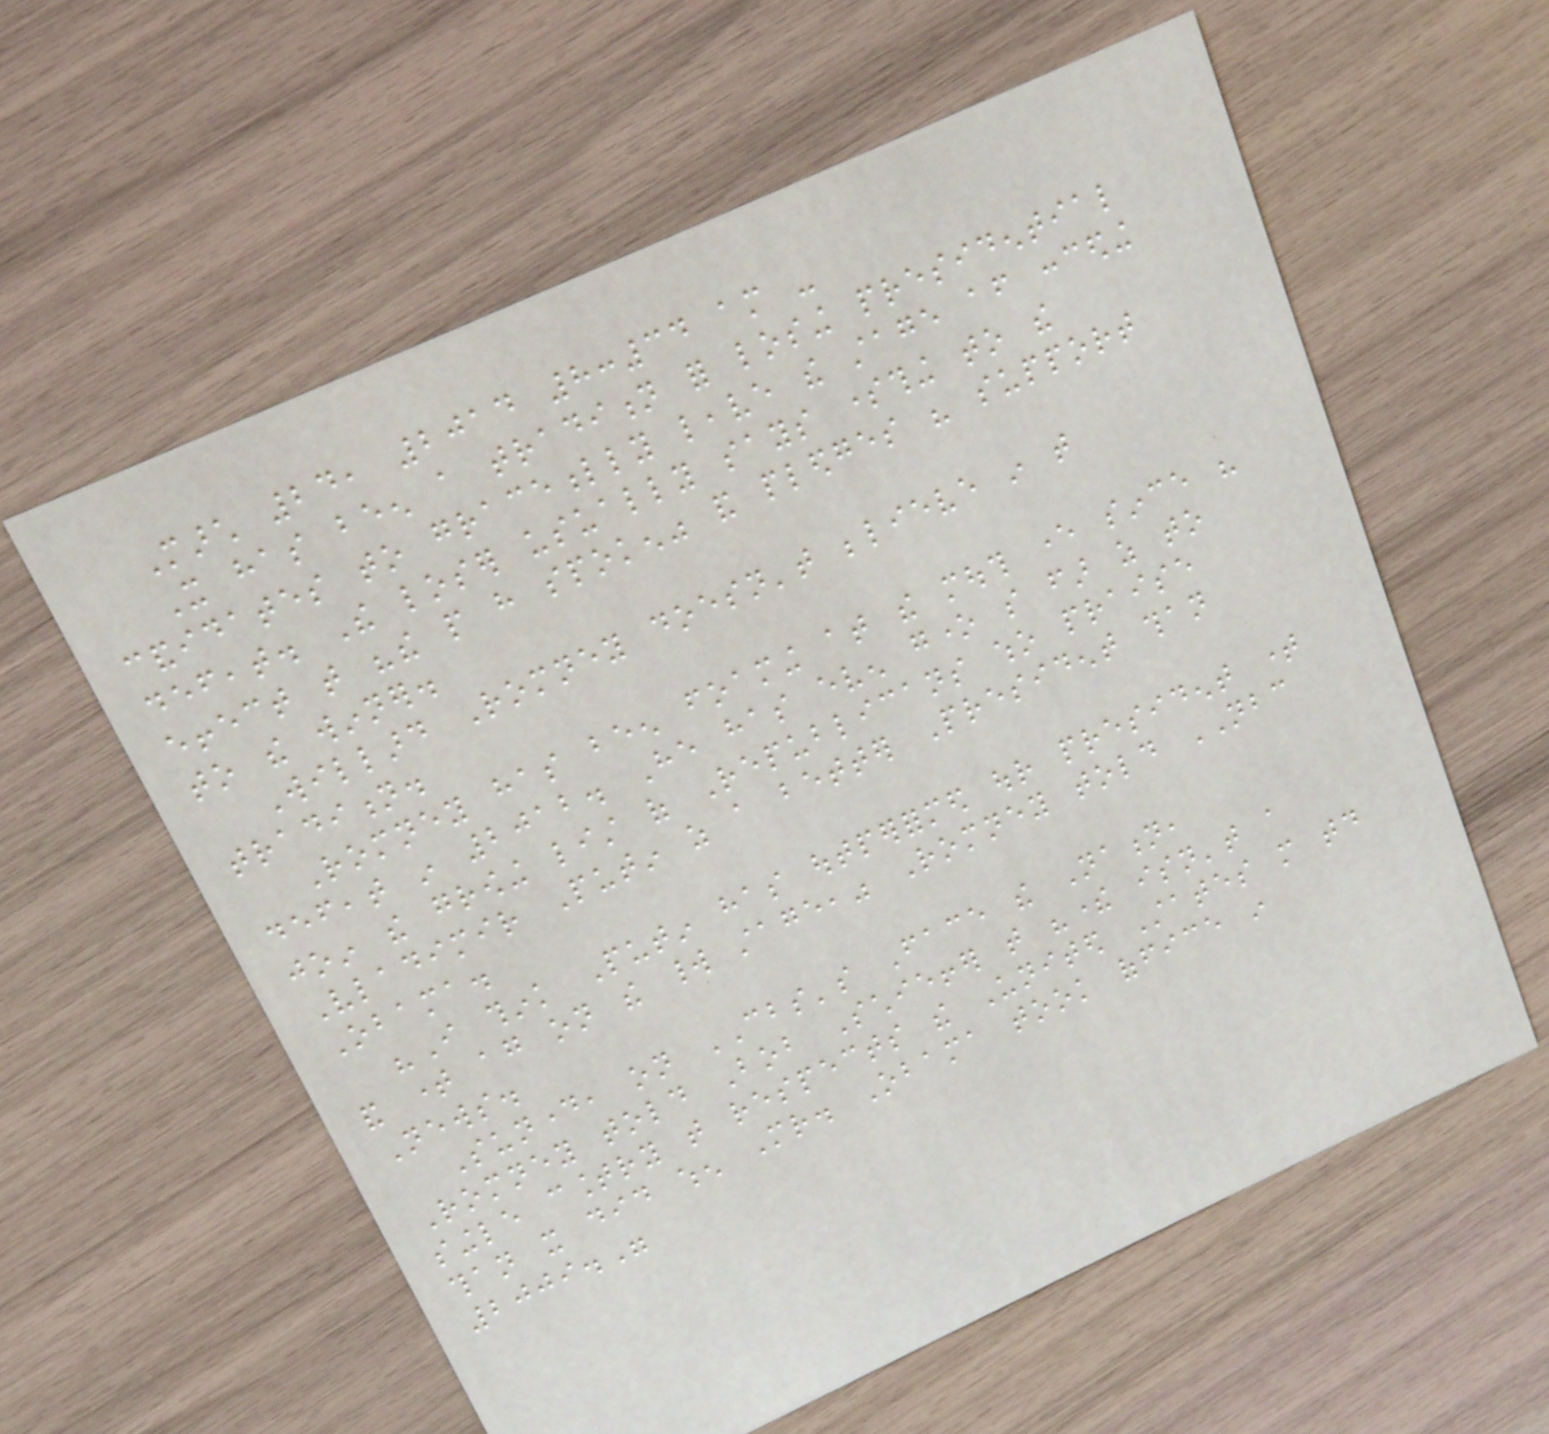March 24, 2014 8:34 am -
It has been a tradition for losing presidential
candidates to gracefully leave the stage after conceding
defeat. The loser usually says something to the
effect that "the people have spoken" and pledges his support
to the winner.
Willard Romney doesn't believe in that
tradition.
Romney has been foaming at the mouth ever since his
defeat in 2012. He has even gone so far as to
join the growing list of Republicans who praise
Vladimir Putin as a better President than
Obama.
"I think Putin has outperformed our president time
and time again on the world stage," Romney told NBC
News.
Sunday, on CBS's Face the Nation,
Romney told Bob Schieffer that "there isn't a
single country that respects the United States more today
than it did when Mr. Obama took office in
2009."
